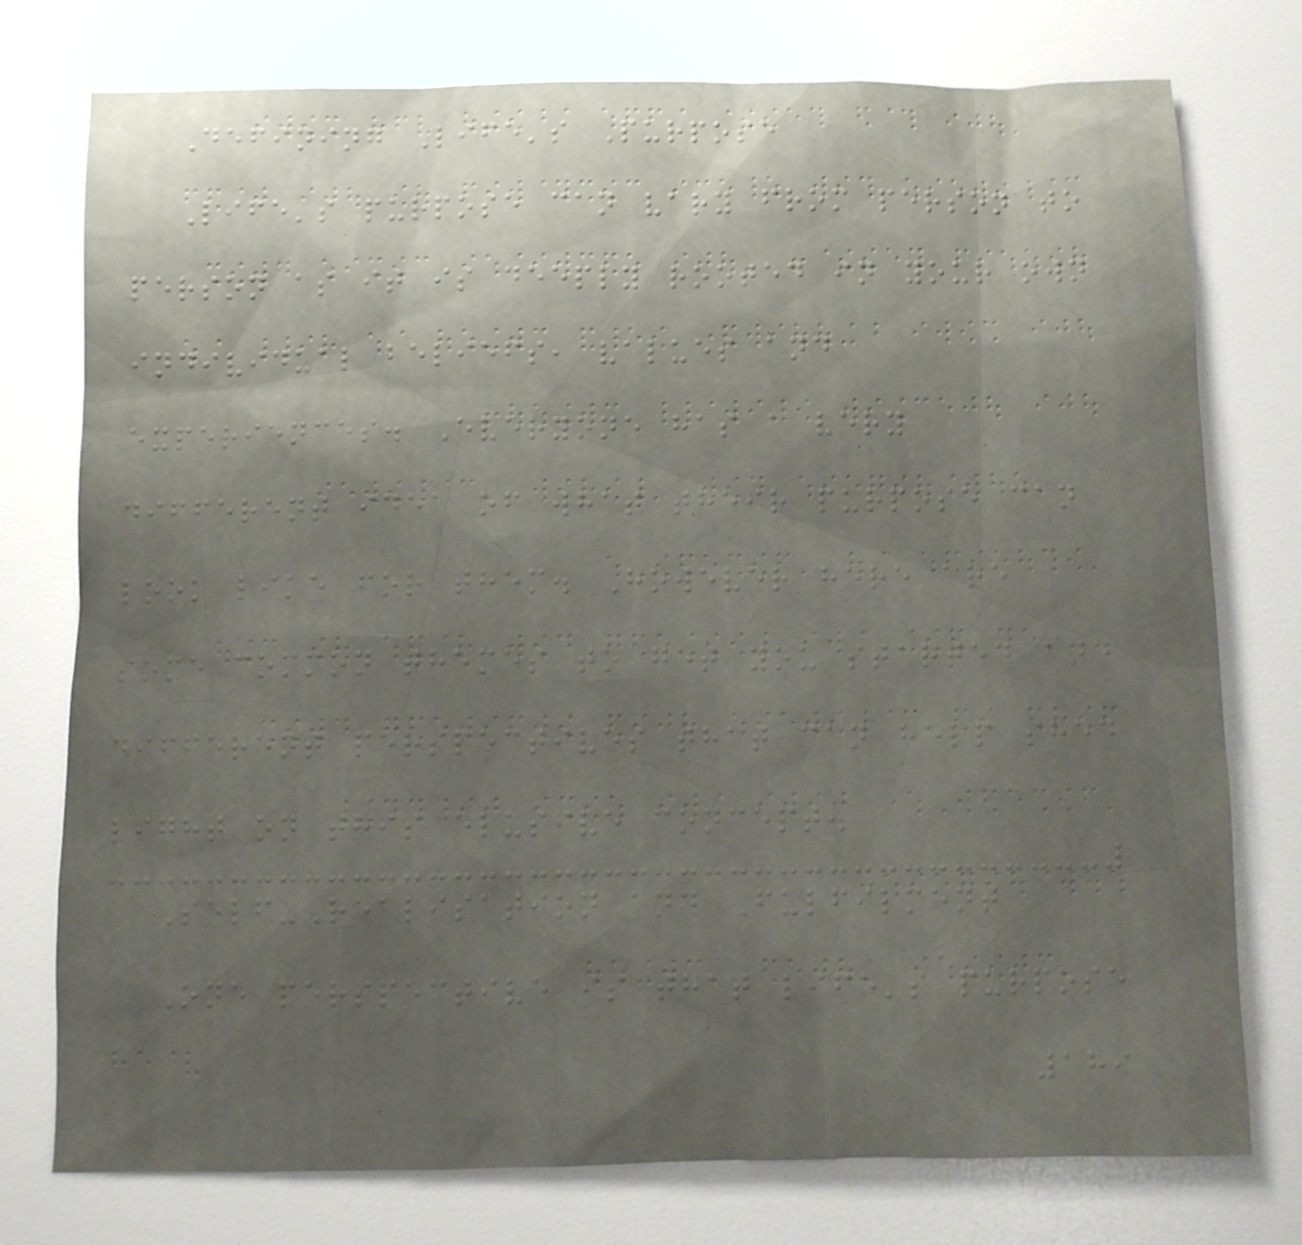Defining Life's Purpose
Life's purpose can vary from person to
person as it is deeply rooted in your own
individual beliefs, values and
experiences. Everyone has a very
different idea of what their purpose can
look like for them. However here are
some common themes to get you started and
different perspectives that can help shed
light on this elusive concept.
Self-Realisation and Fulfilment
One perspective is that life's purpose
189
